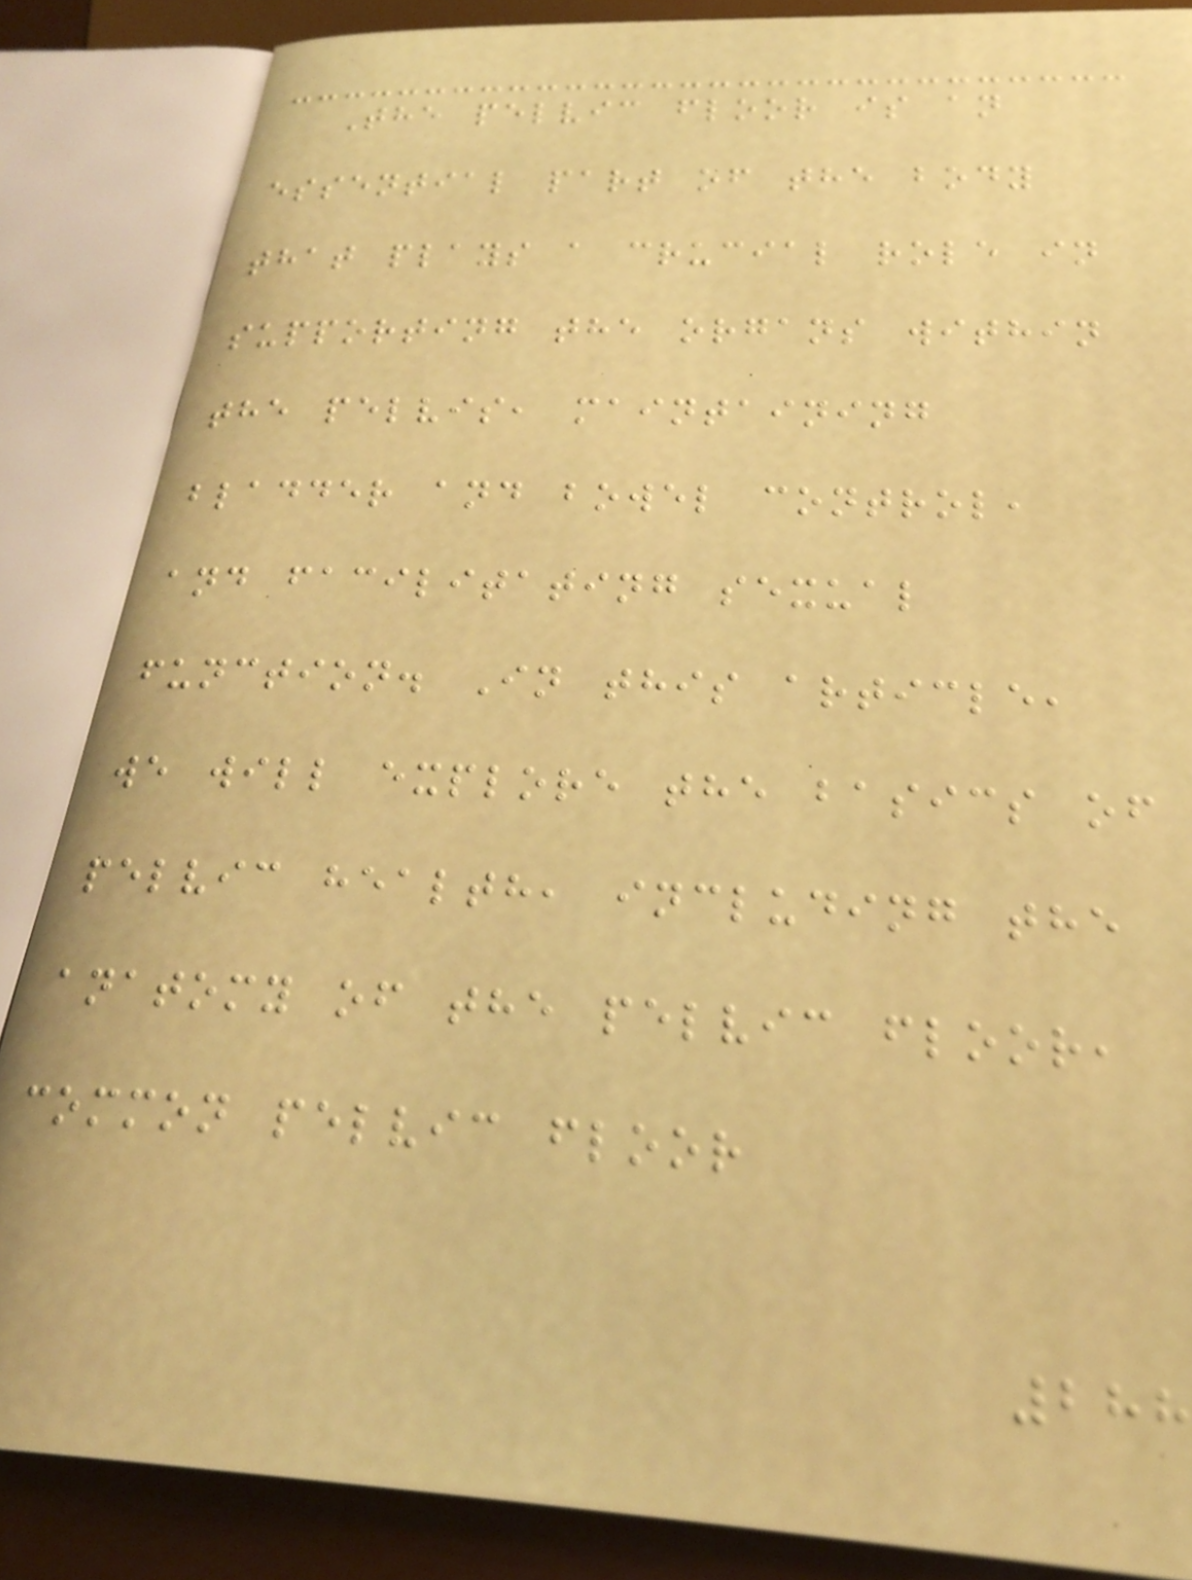The pelvic floor is an
essential part of the body
that plays a crucial role in
supporting the organs within
the pelvis, maintaining
bladder and bowel control,
and facilitating sexual
function. In this article,
we will explore the basics of
pelvic health, including the
anatomy of the pelvic floor,
common pelvic floor
288
